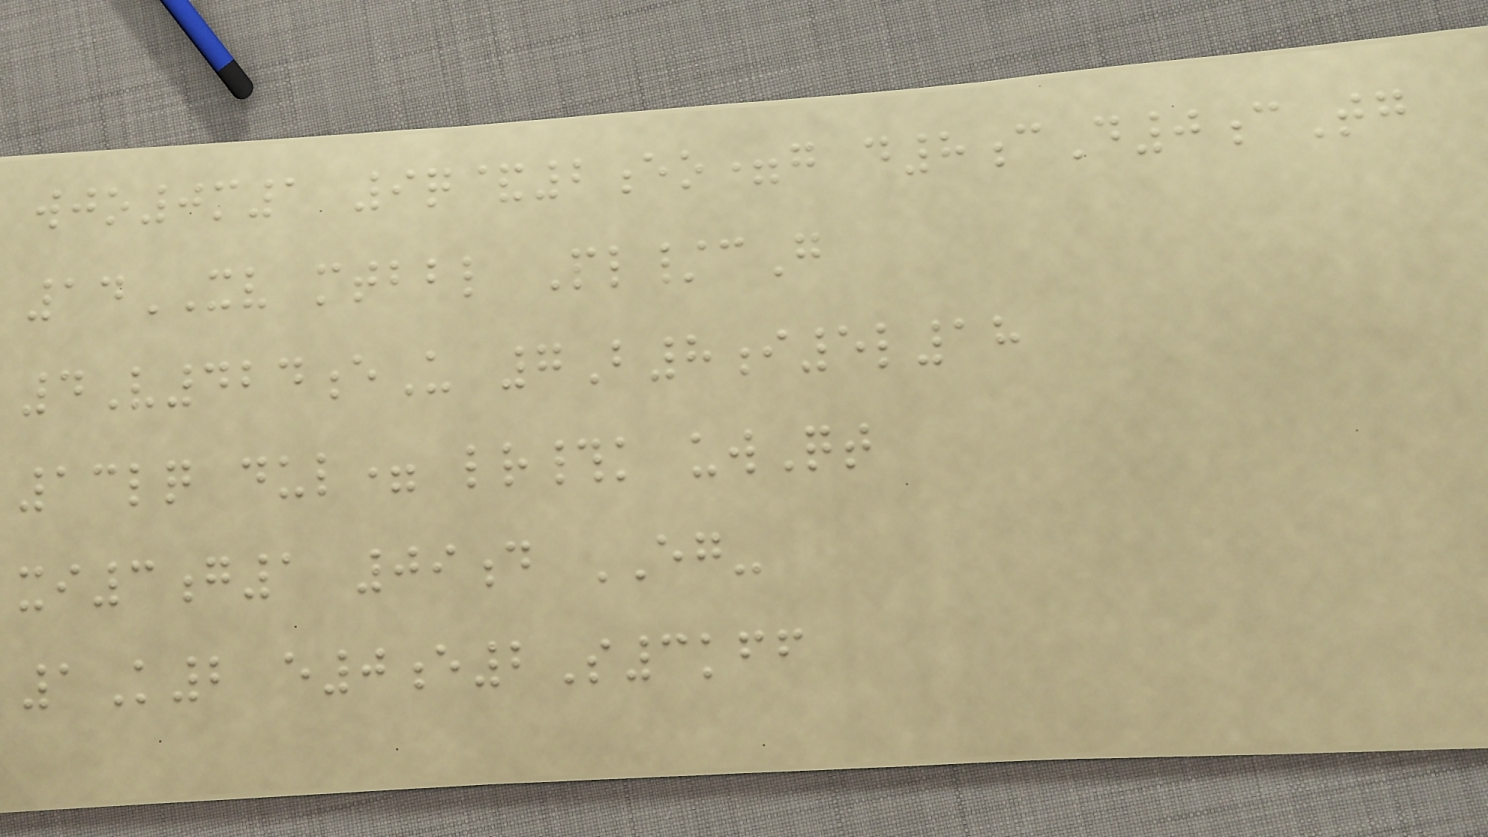wjo0m1 9q&2eo=g d8cD0cTg
14XV mtbbl Pl/cG
4V424eU 7B8i5l18
13lq dul= lr#k uwQt
xi3g1 09d EG-
1K2 e0e2S3kff
